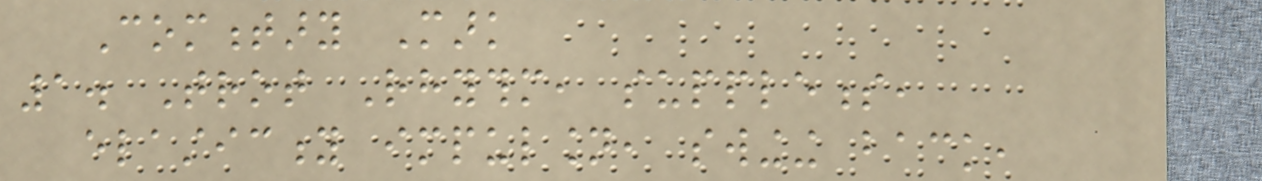Commentary Mark
1. Trot Rhythm, suppleness,
elasticity impulsion, swinging back,
